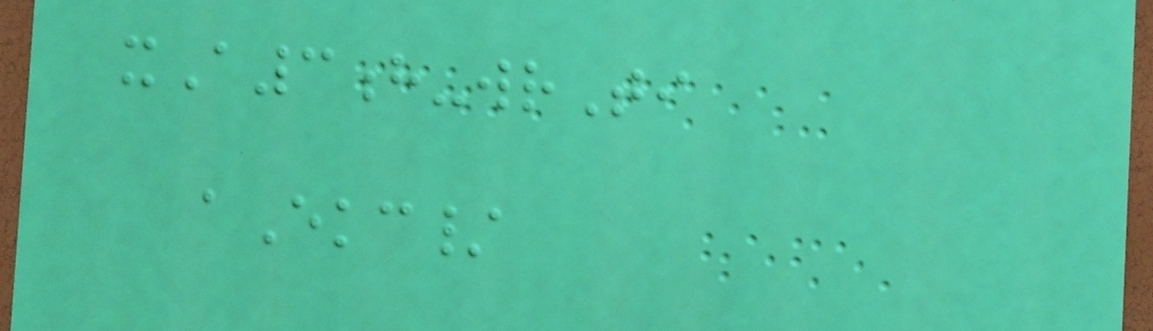xA3h-wrTi
aEkc/
